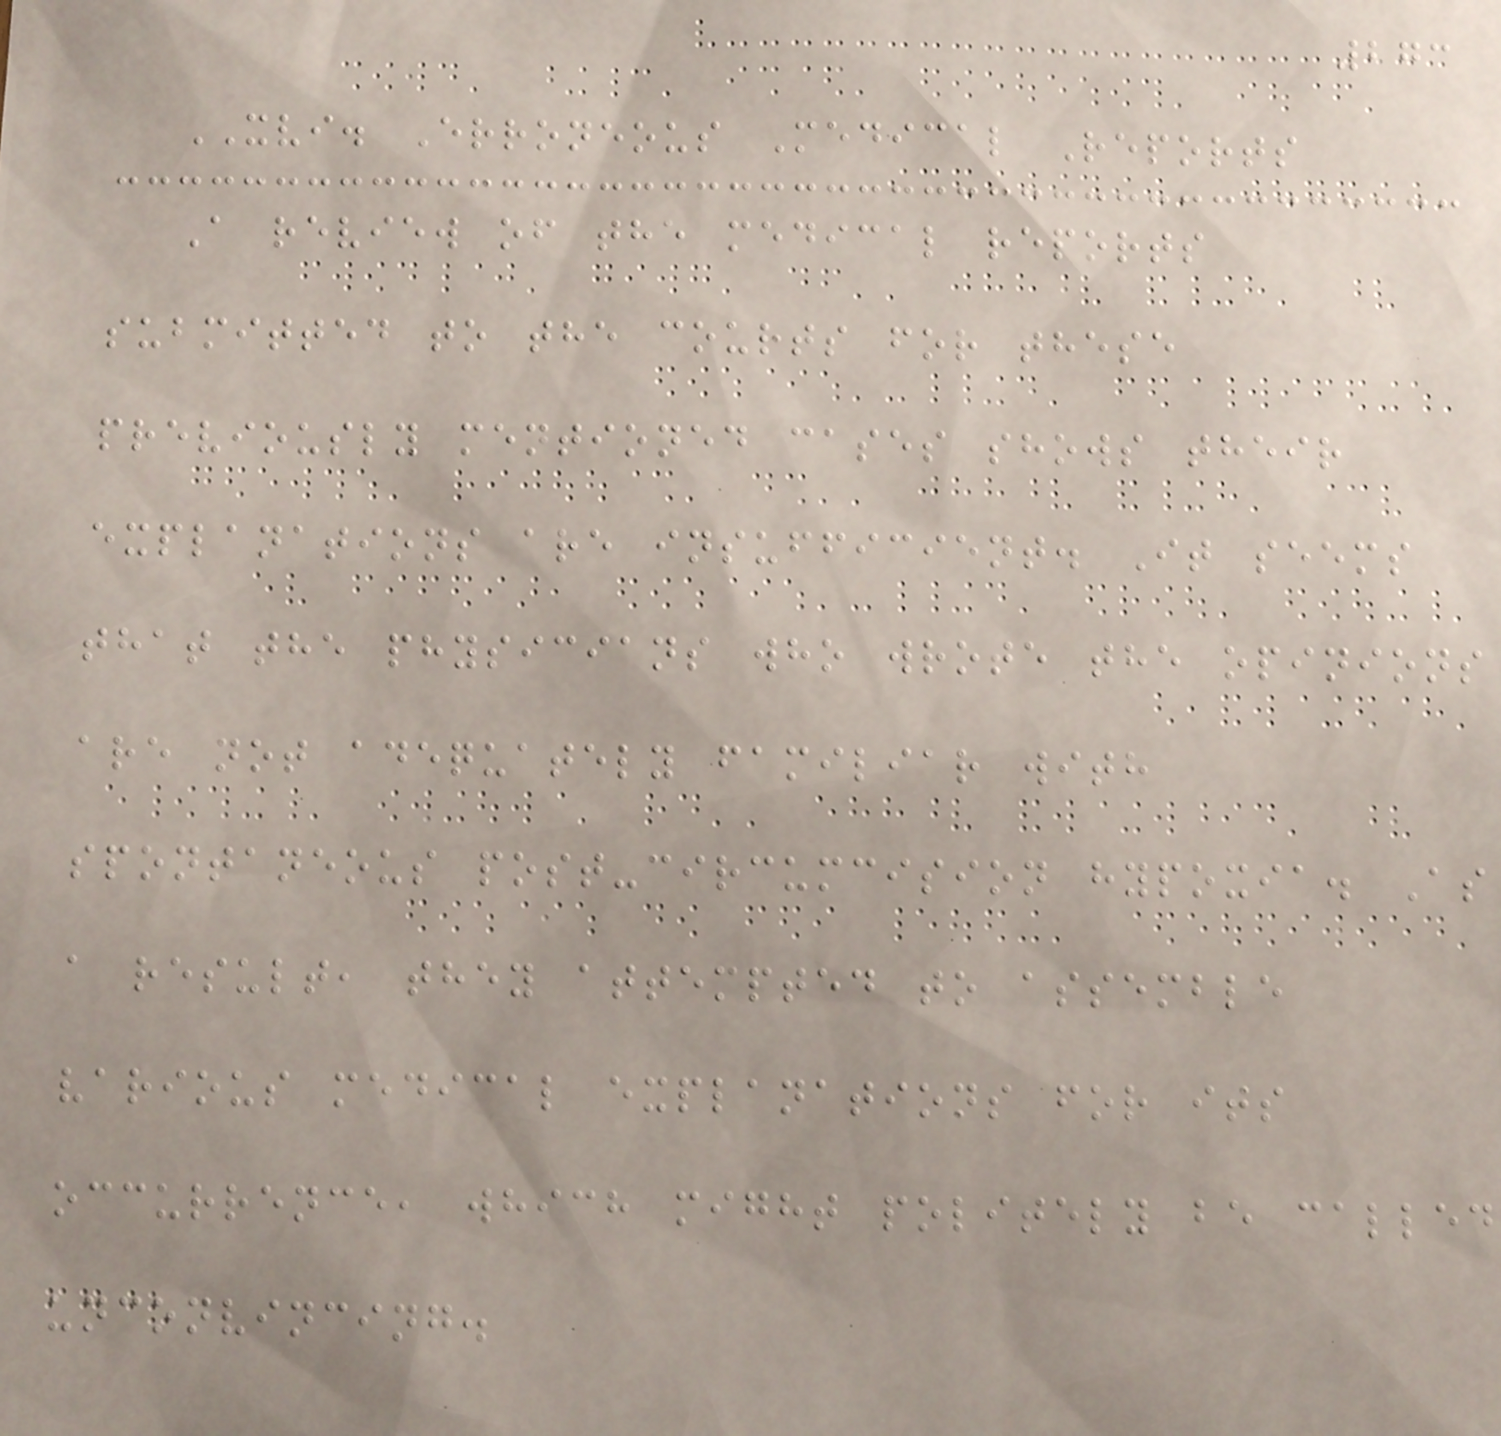273
XVI. Erroneous Medical Reports
A review of the medical reports
submitted to the courts for these
previously mentioned cases shows their
explanations are insufficient. It seems
that the physicians who wrote the opinions
are not adequately familiar with
spontaneous post-circumcision hypoxia. As
a result, they attempted to assemble
various medical explanations for its
occurrence, which might politely be called
unconvincing.
